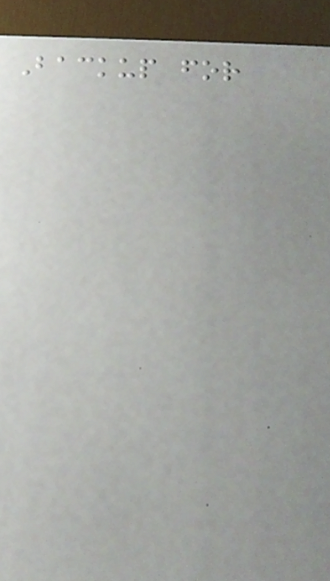Backup for
